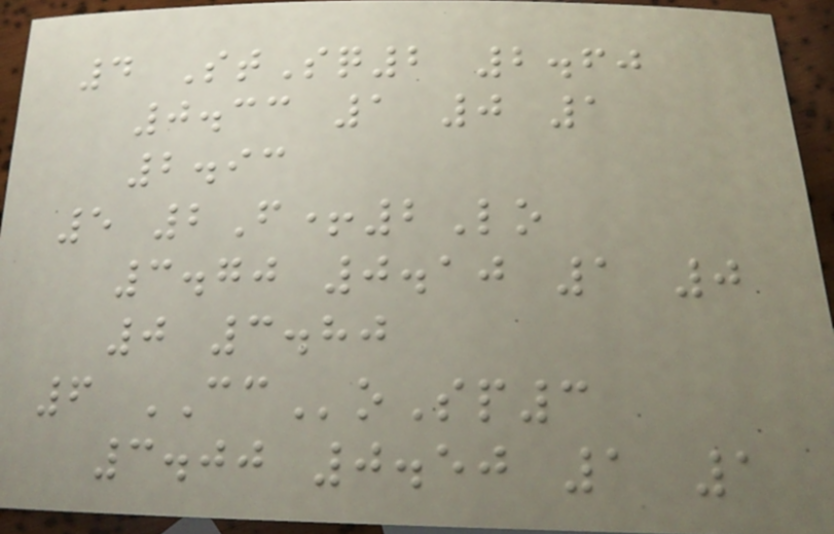4 StSq2 2.60
0.33 1 0 1
2.93
5 2F+2Lo
3.70 0.10 1 0
0 3.80
6 CCoSp3
3.00 0.50 1 1
